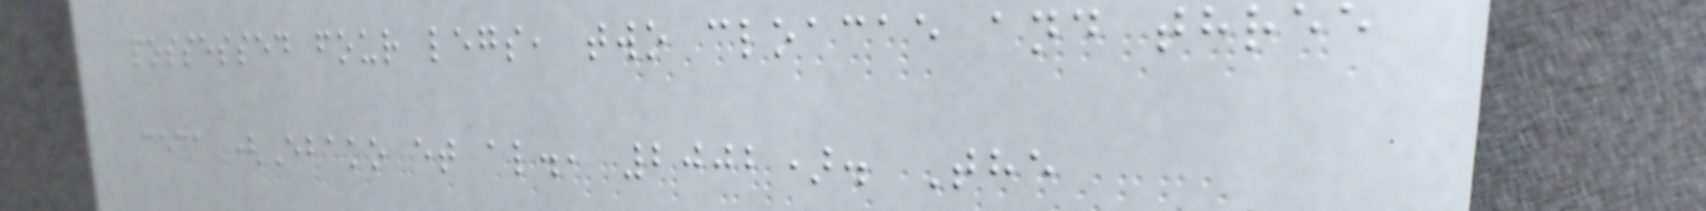possessed four legs, two cloacae and three
ceca (Ebako et al., 2002). The
